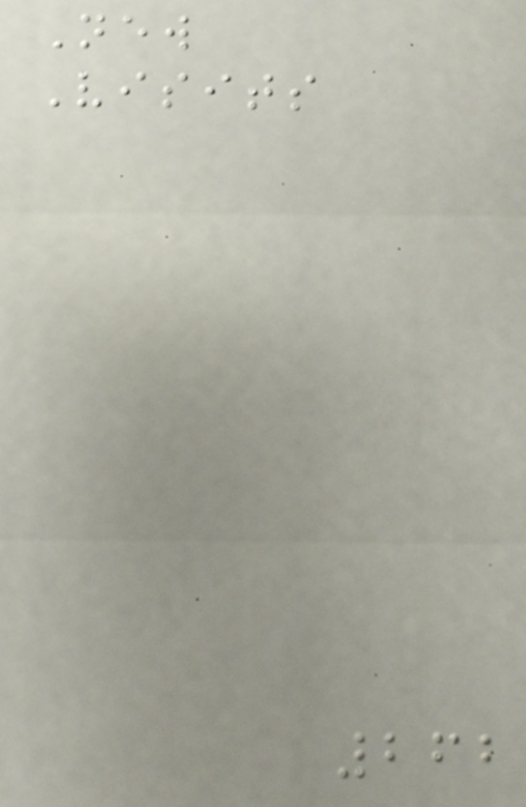New
Visits
262
